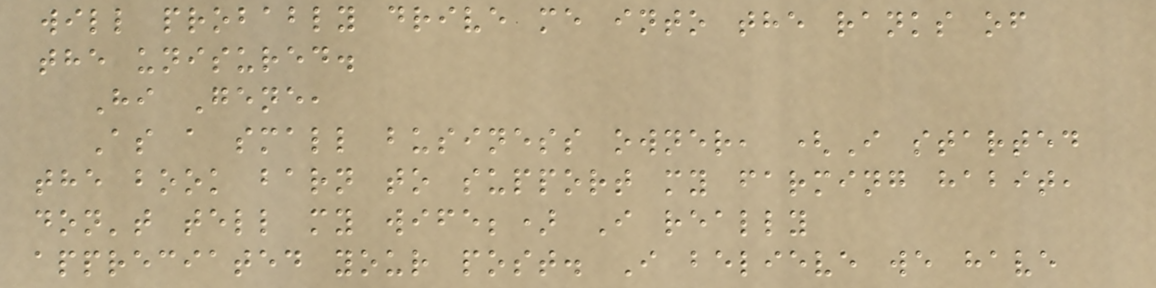will probably drive me into the ranks of
the unisured.
Hi Gene,
As a small business owner, (I started
the book barn to support my farming habit,
don't tell my wife;) I really
appreciated your post. I believe we have
